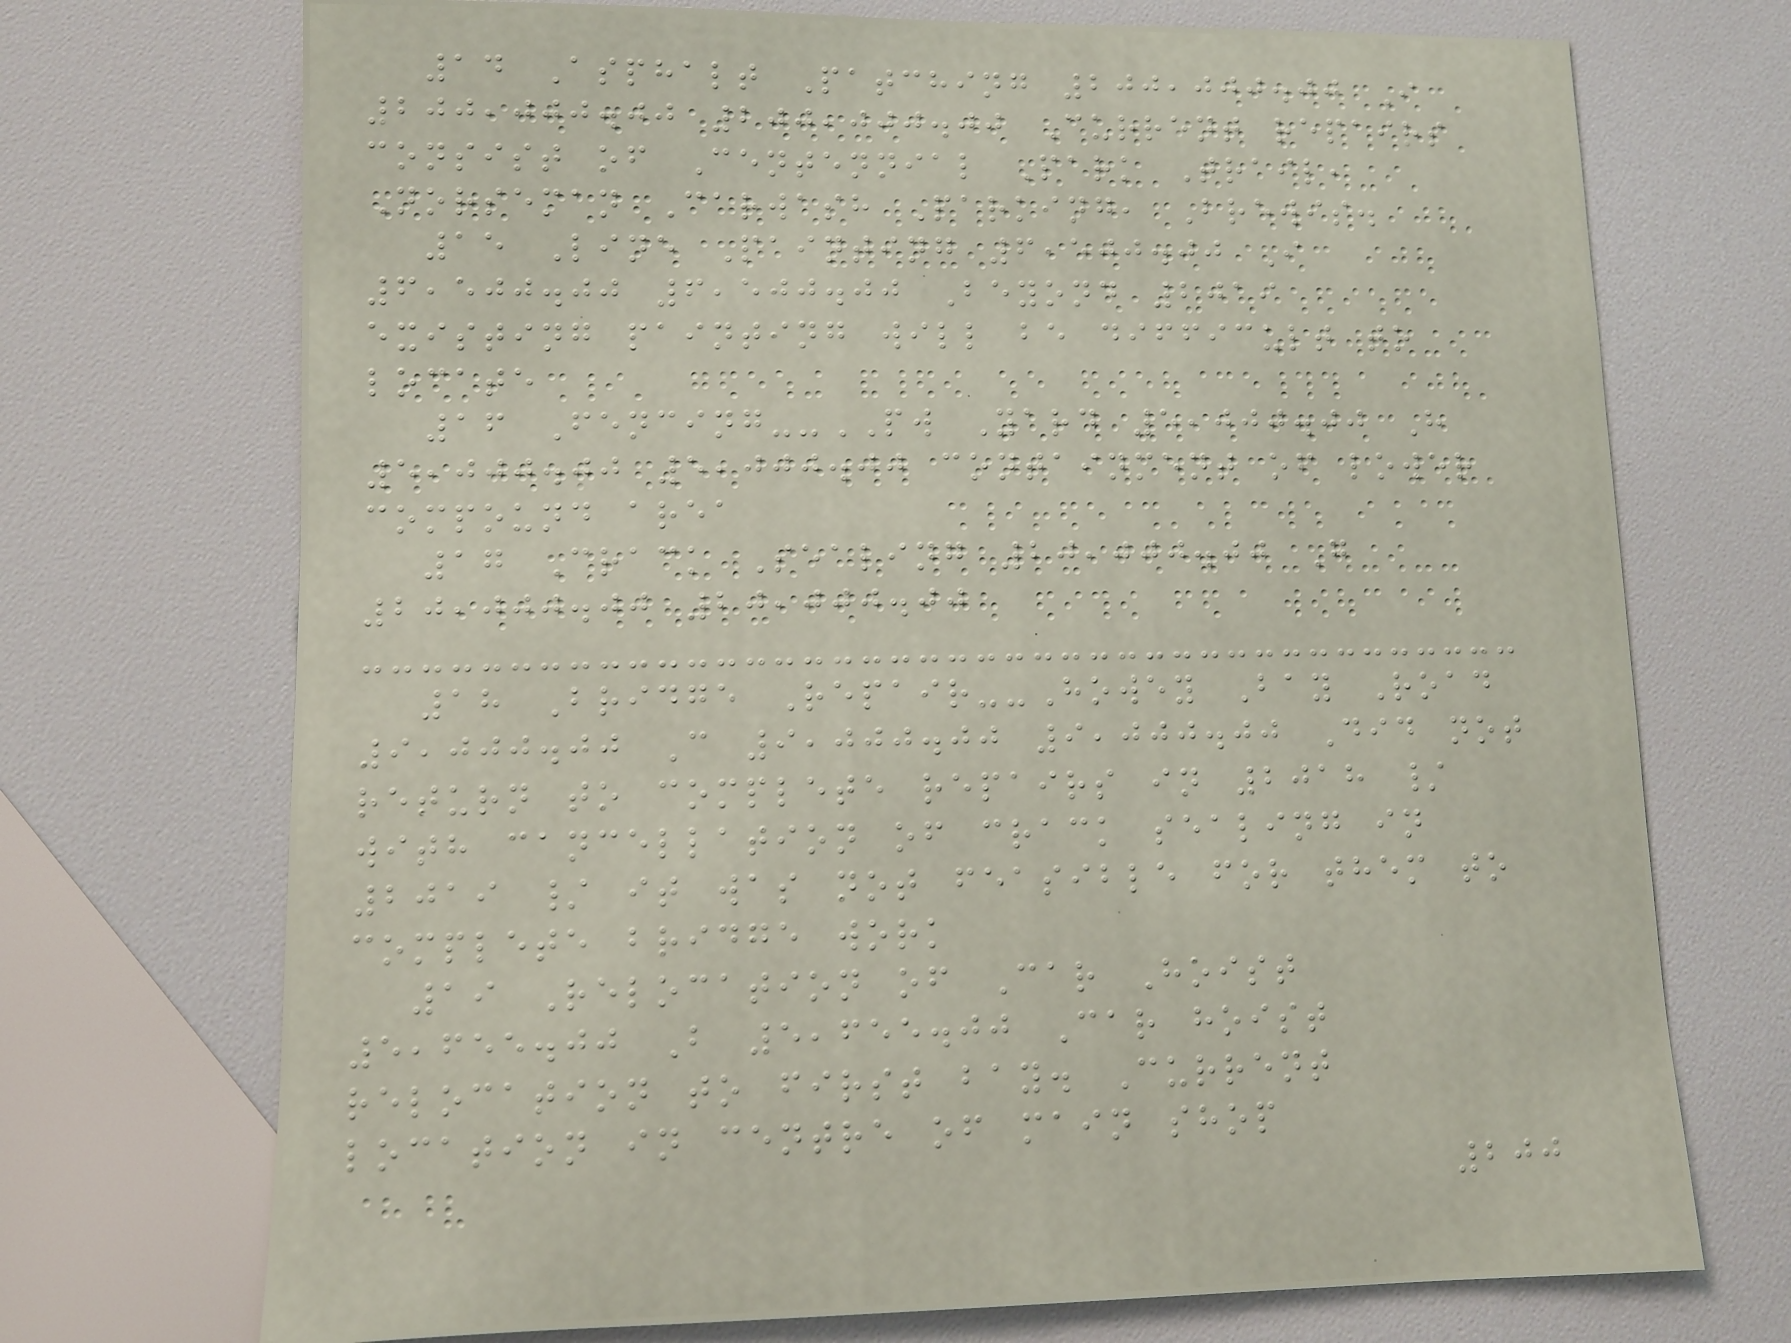14 Asphalt Patching 200,000.00 I
200,000.00 200,000.00 Current repairs
consist of Centennial Park Trail,
Norseman Carwash Parking, Brewis.
15 Line Painting 6,500.00 I
6,500.00 6,500.00 Beyond 2019
existing painting will be difficult to
locate
16 Fencing--PW Yard 5,000.00 H
5,000.00 5,000.00 containment of lower
compound area
17 Crack Sealing 20,000.00 G
20,000.00 20,000.00
18 Bridge Repair--Howey Bay Road
9,000.00 C 9,000.00 9,000.00 Did not
return to complete repairs in 2018 /
with cancellation of crack sealing in
2019 / it was not feasible for them to
complete bridge work
19 Relocation of Car Hoist
5,655.00 B 5,655.00 Car hoist
relocation to first bay. Current
location in centre of main shop
200
